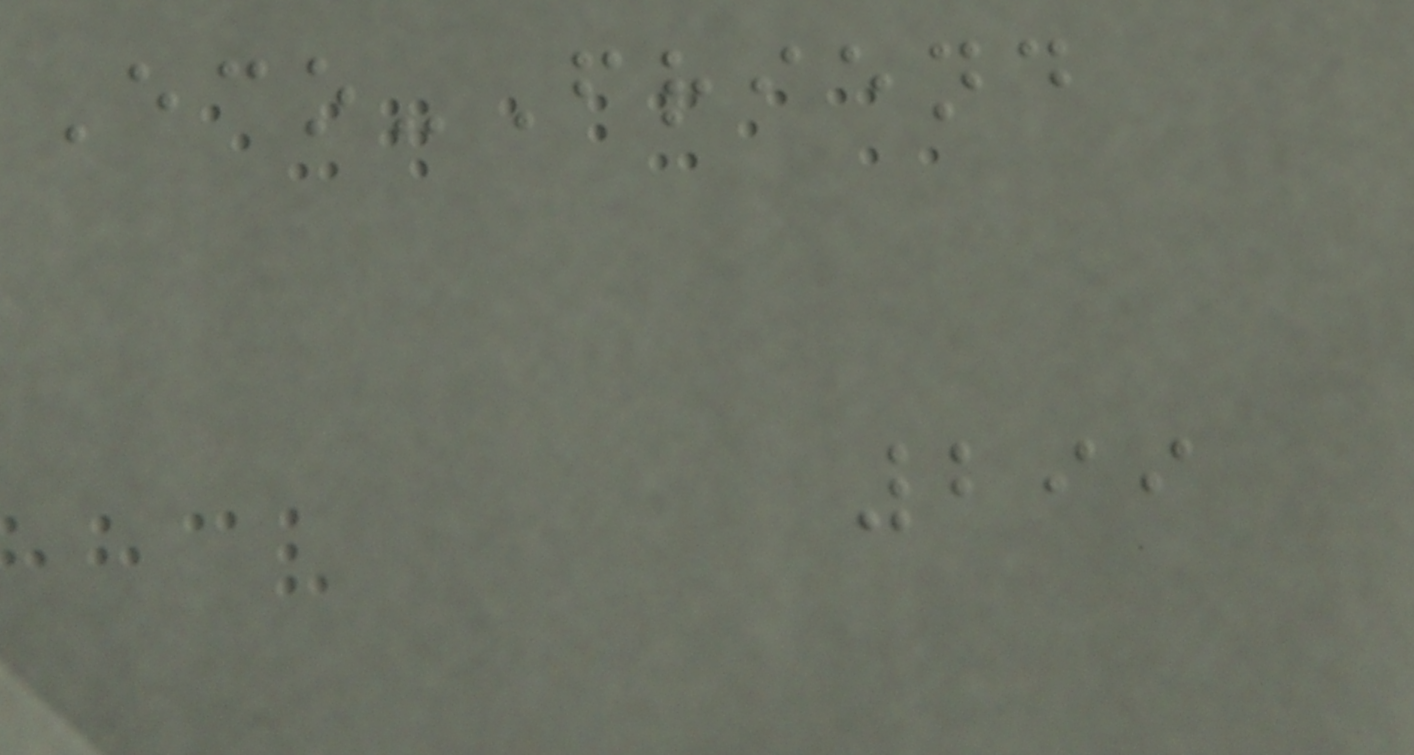Eco-Friend
299
